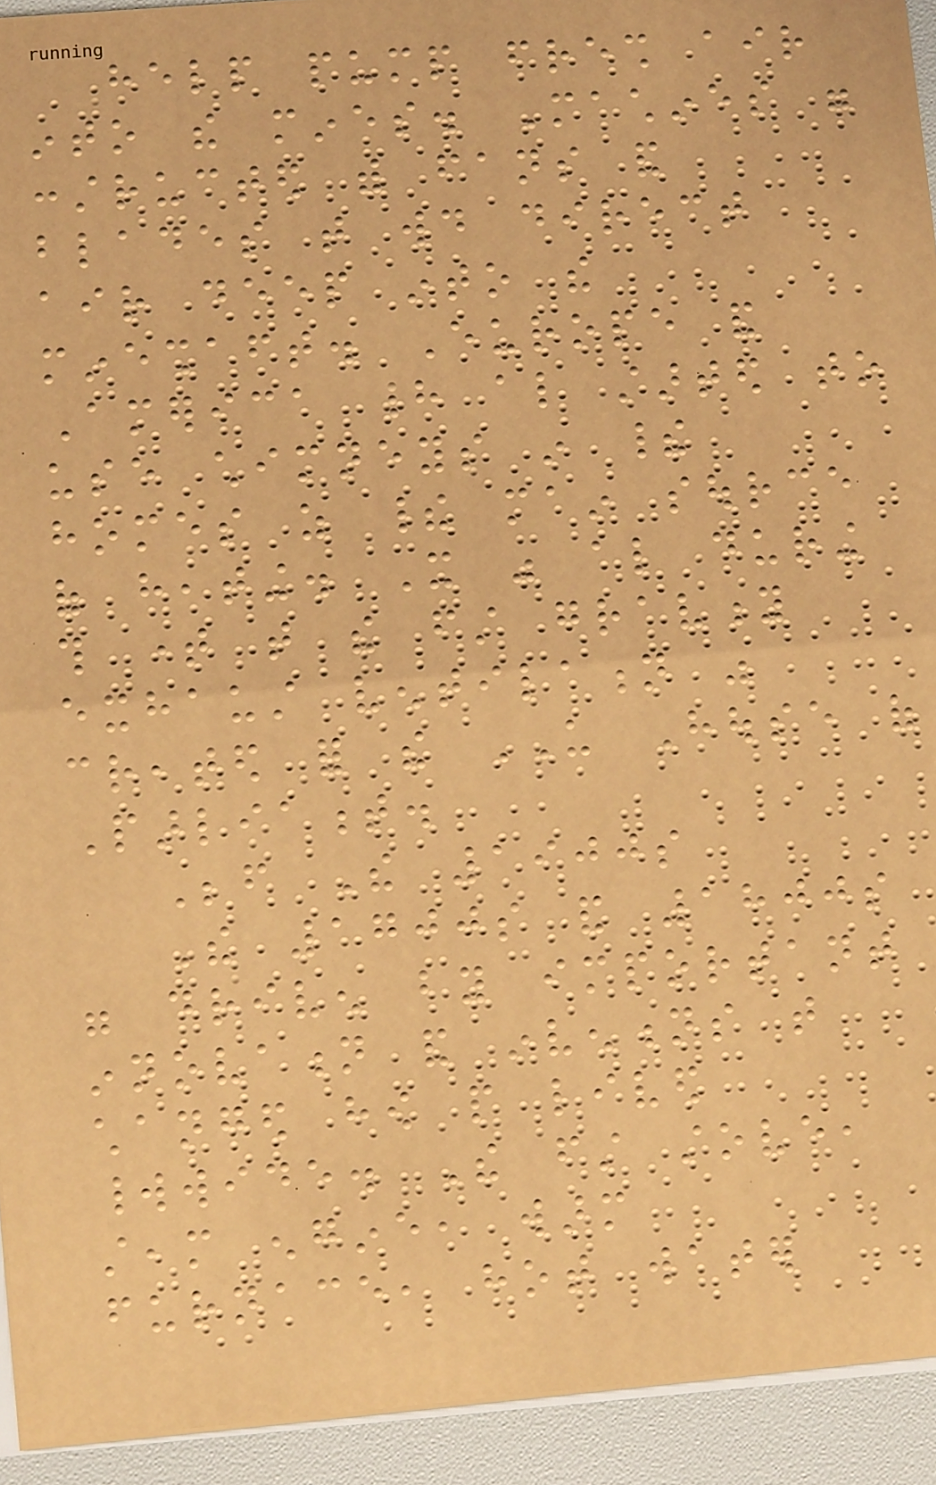help pump fresh air
into the mines. Machines were
constructed with fans and
blades that would direct
air deep into the
mineshaft. Europe and
America had also started to
use chimneys in their
homes as their main source
of heating. It was also during
this time that the first gravity
exhaust ventilation was
created for the US House of
Parliament.
Before The 1900s
The 1700s and 1800s
were driven by important
innovation and inventions that
changed how people lived
worldwide. The first stove,
steam engine, warm
furnace, hot water
